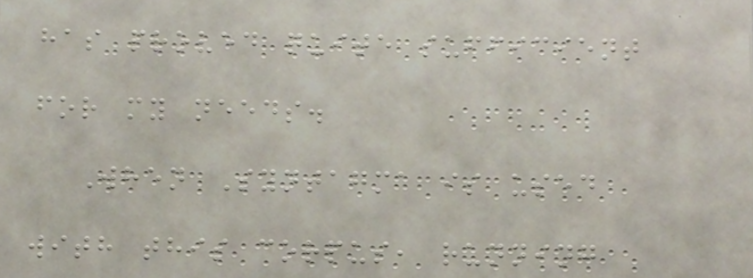has proved quite sufficient
for my needs.
When Syntagma is used
with this corpus, running
